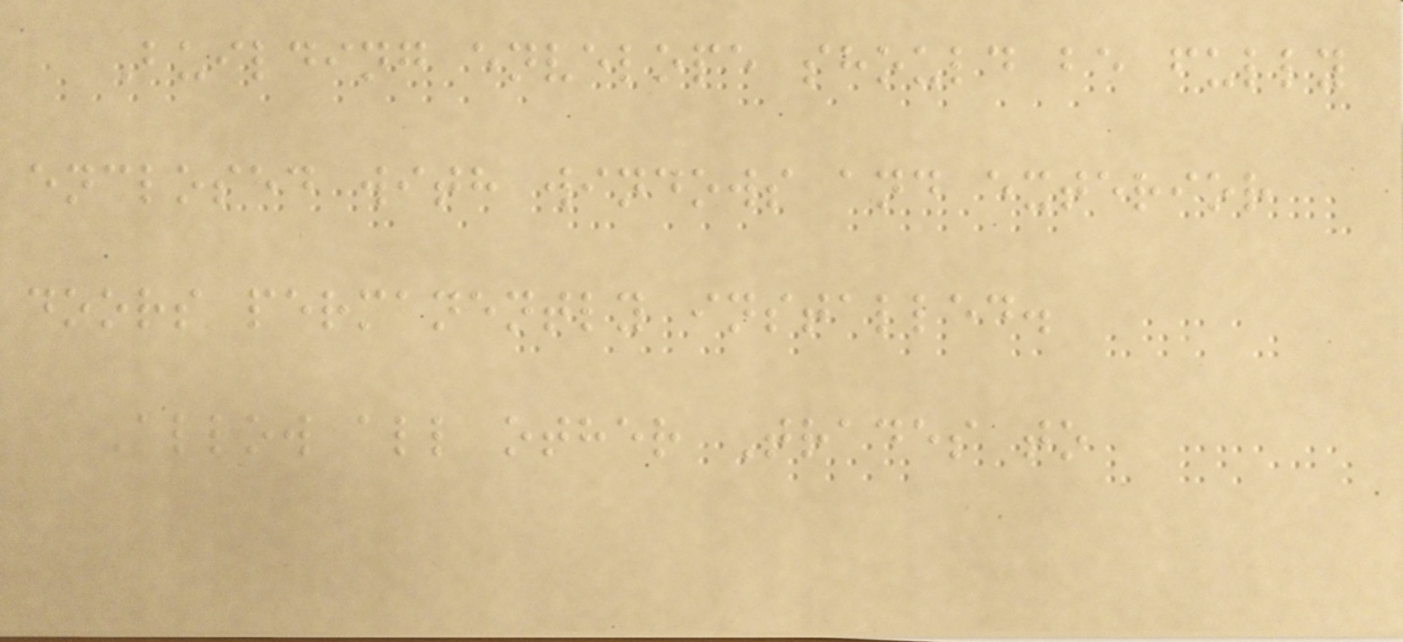Building envelope should be fully
enclosed with windows and exterior
doors permanently installed.
Allow all other Trades to
